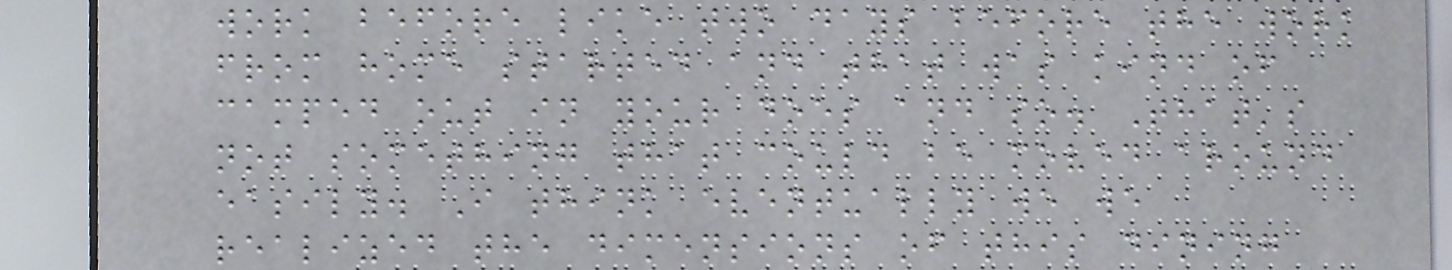work before like two days before the work
from home started and that was kind of
camped out in your does and so. That's
not something that could be moved around
easily. I think eventually we we
realized the dimensions of this dining
